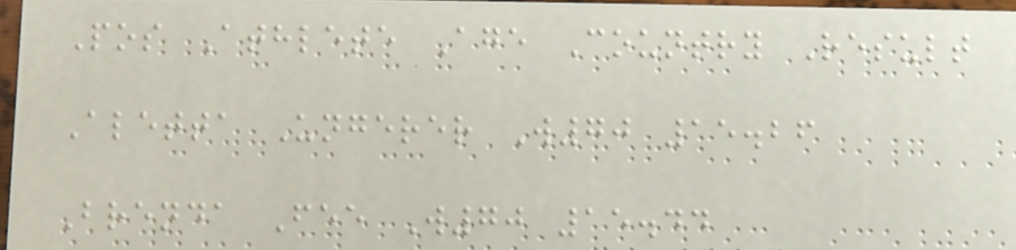Pos Athlete Age Country Result
Aletta Ungerer W70 15.26
Brenda Fee W70 15.44
